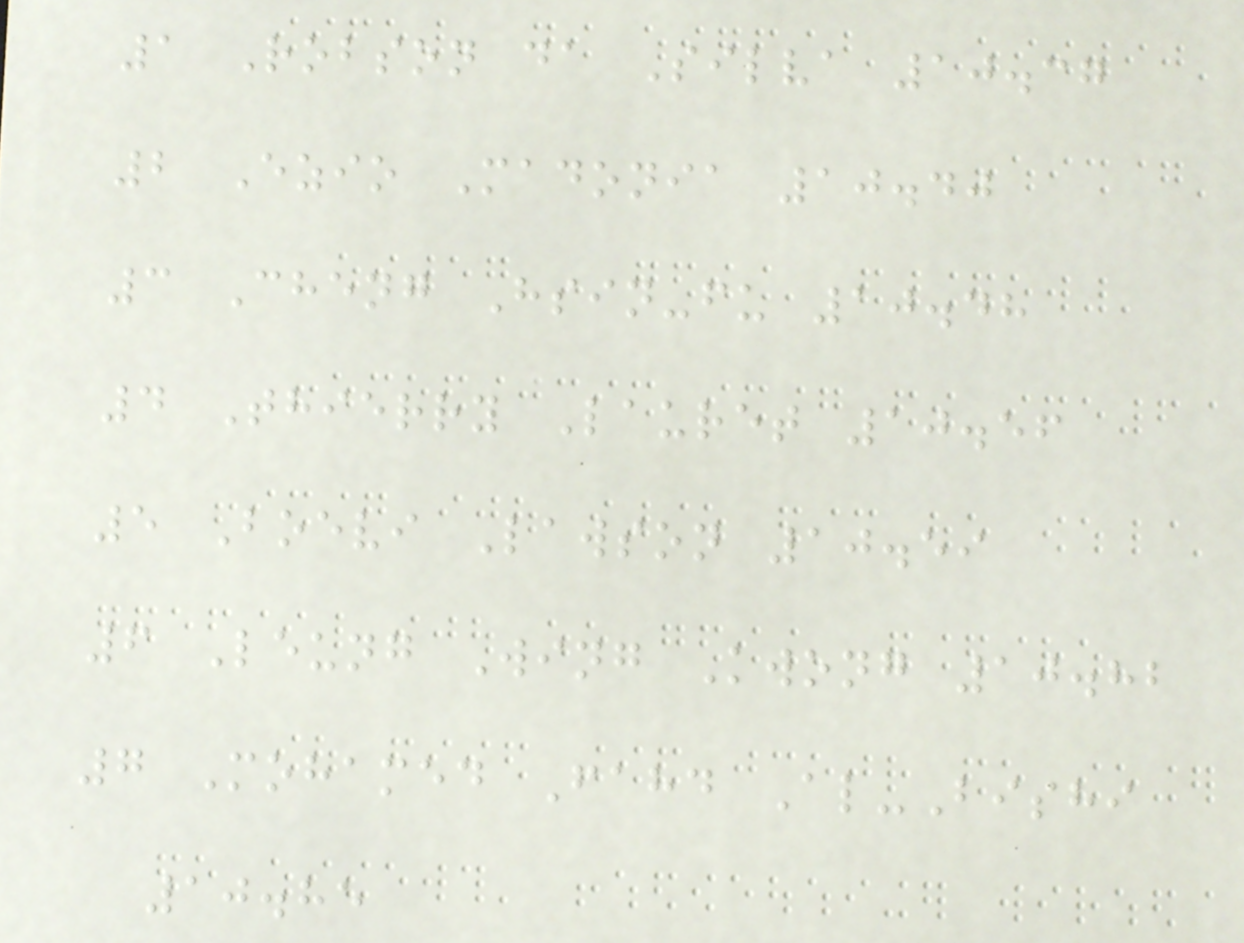1 Robson da Silva 10.37
2 Ezio Madonia 10.40
3 Cheng Hsin-fu 10.48
4 Thierry Lauret 10.56
5 Boevi Lawson 10.59
6 Leung Wing Kwong 10.82
7 Mohamed Fahd Al-Bishi
10.85
